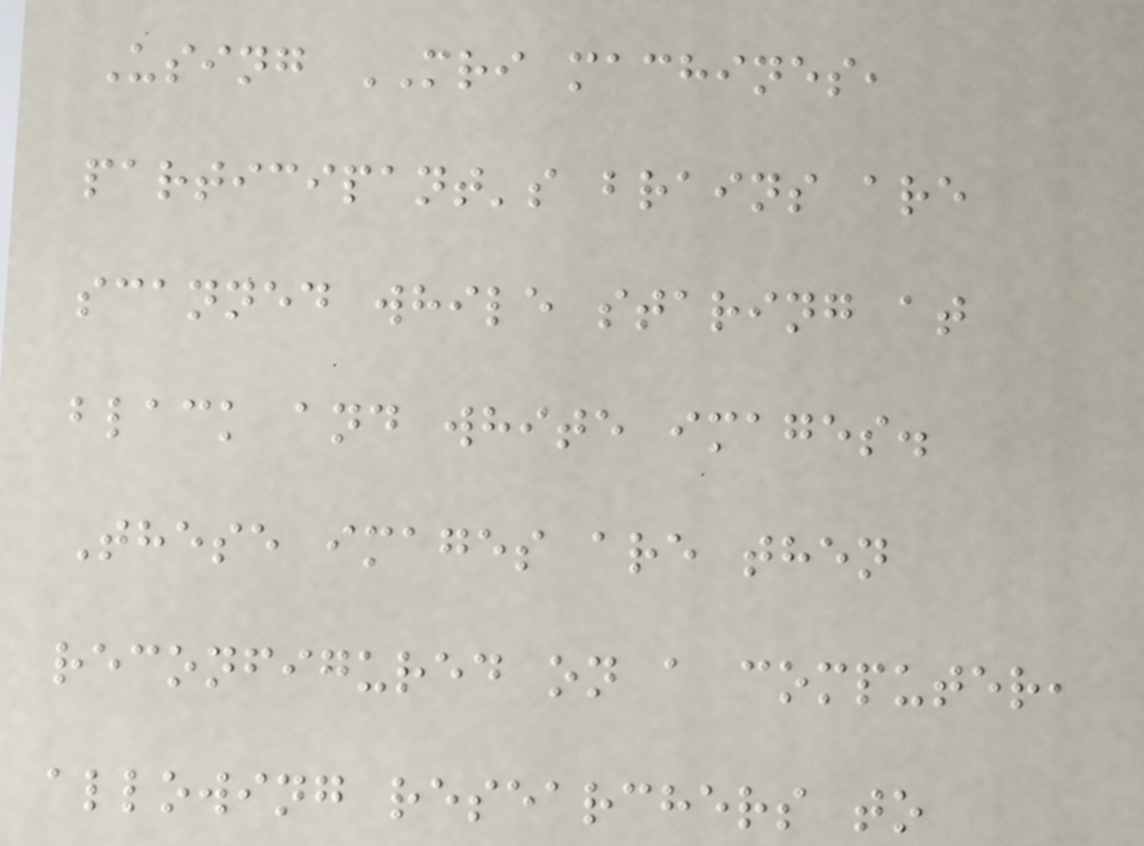Using MRI machines,
participant's brains are
scanned while staring at
black and white images.
These images are then
reconfigured on a computer,
allowing researchers to
